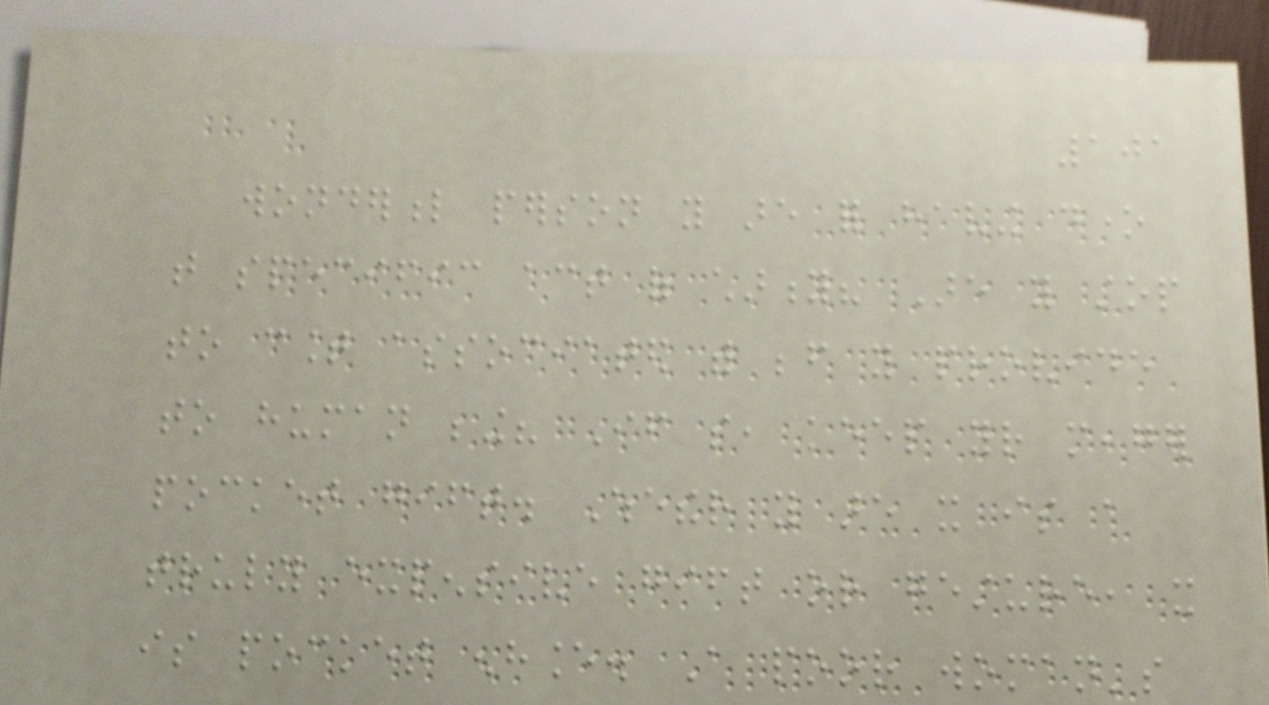101
wonderful person you are for having done
that specific act of charity? Are you stop
to count associated with before you provide
to human being? If so, keep your meager
pocket gift. Whether you are it is a
truly expensive gift or gesture, it
is pocket enhance. A poor woman's
